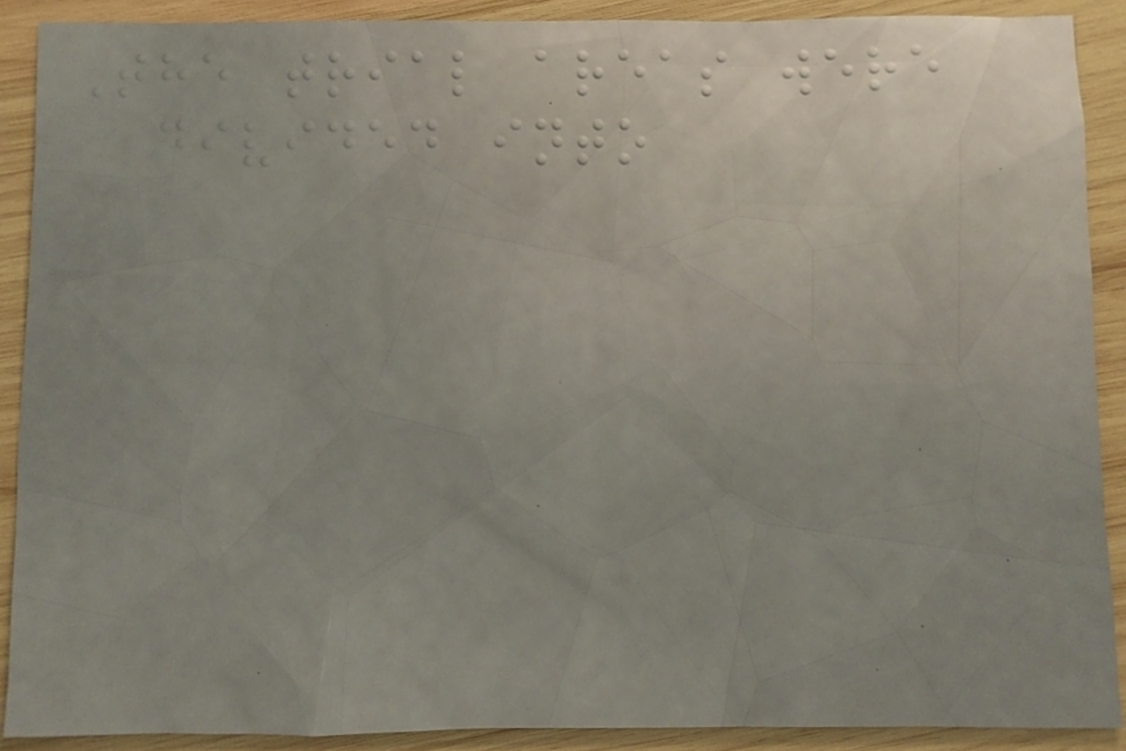The trial areas were
divided into
